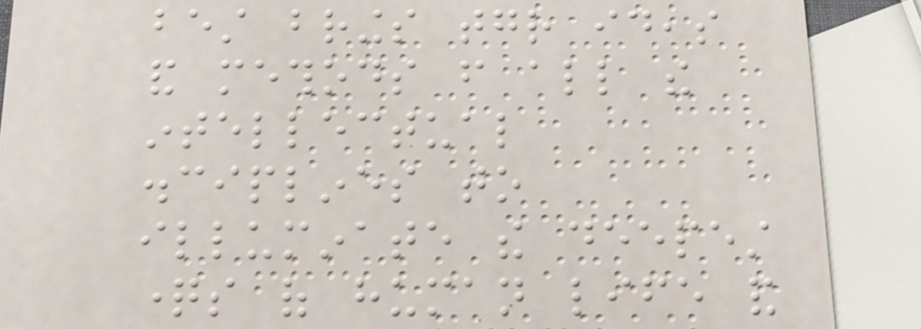best brings together ideas
and methods from all the
intellectual
disciplines to
illuminate the deepest
questions of human life and
